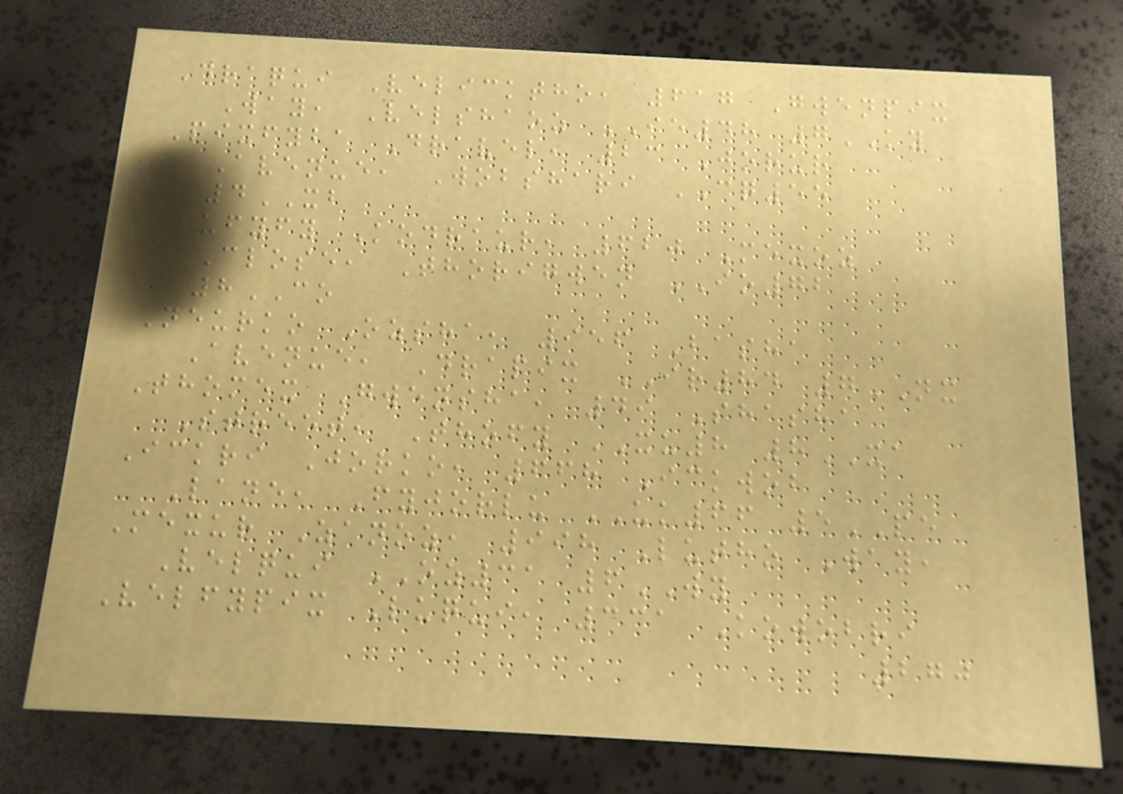Draqui Velicktho, 617 Gwenpix
Way, Velshaoz IE48 7KY
Pixfyba Dravel, 23 Jorur
Avenue, Wobshari CQ55
4XB
Lufyfy Kodraur, 620 Mexoz
Close, Thorigwen IO72
8CO
Neurko Ozsha, 956 Basha
Avenue, Drapix IR84 7NX
Thomex Gwensha, 49 Shasha
Street, Thofy XU8 8XA
Ickri Jorko, 668 Ickwob
Lane, Fyjorlu UK66 5PE
Mexur Zanoz, 998 Lutho Way,
Velqui OZ31 6WY
Velfypix Luqui, 331 Kowobri
270
